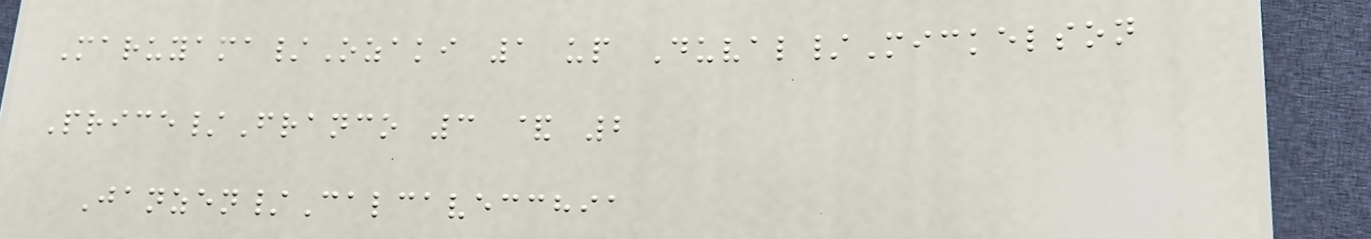Maruyama/Ozaki 1 up Duval/Mickelson
Price/Franco 3 & 2
Janzen/Calcavecchia
